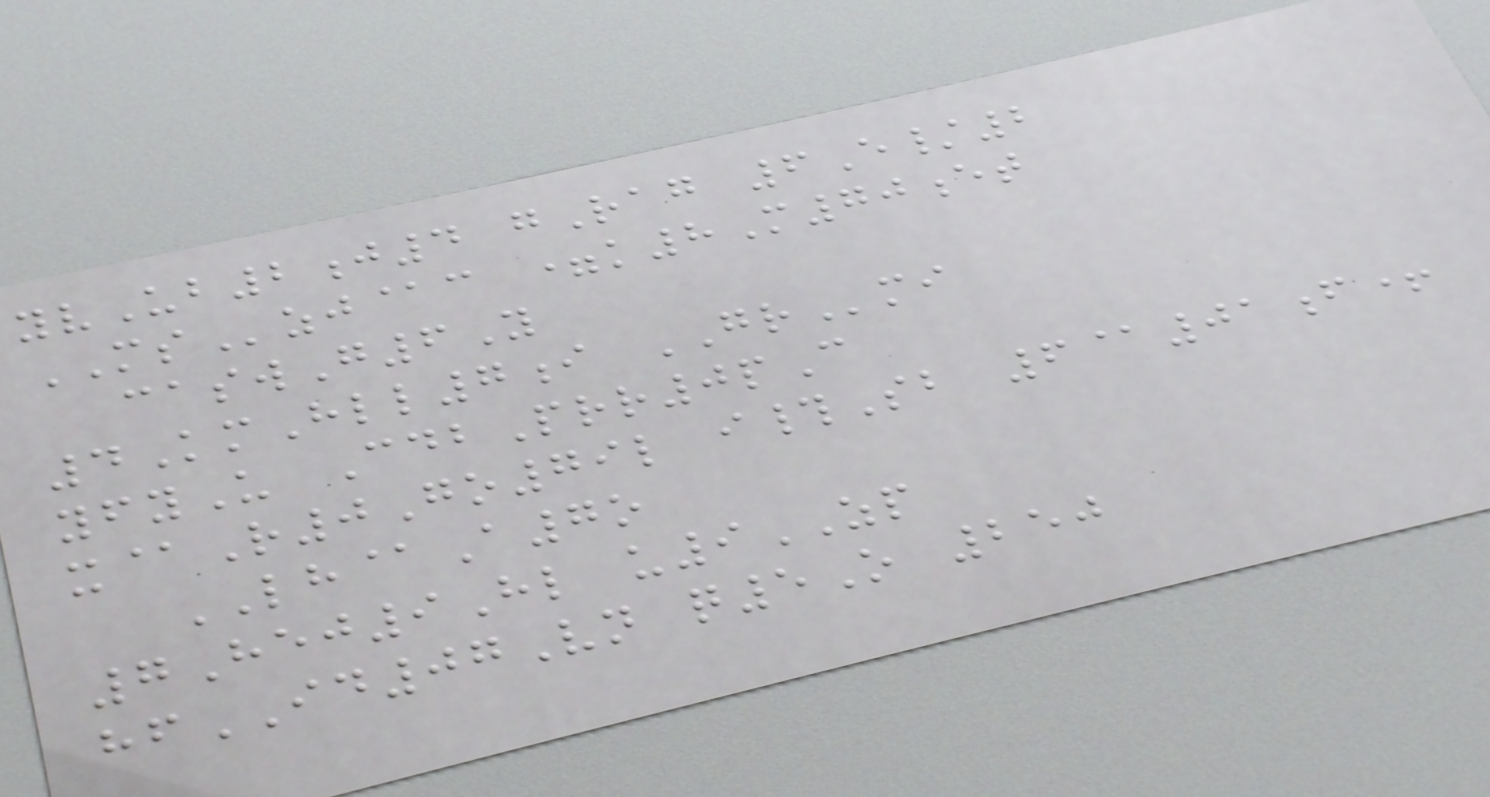yvUb2j4 gRag 6E/2
MSzj@c =k8M70et
caswG6Y
4KmHll7i GRmi
yfyU CdbPrr0pC
x@R0Go79l i#Sb 6@01f+
LH@A7o
7Hej9Hl u9ZP
hfID07Vn q5O 250
